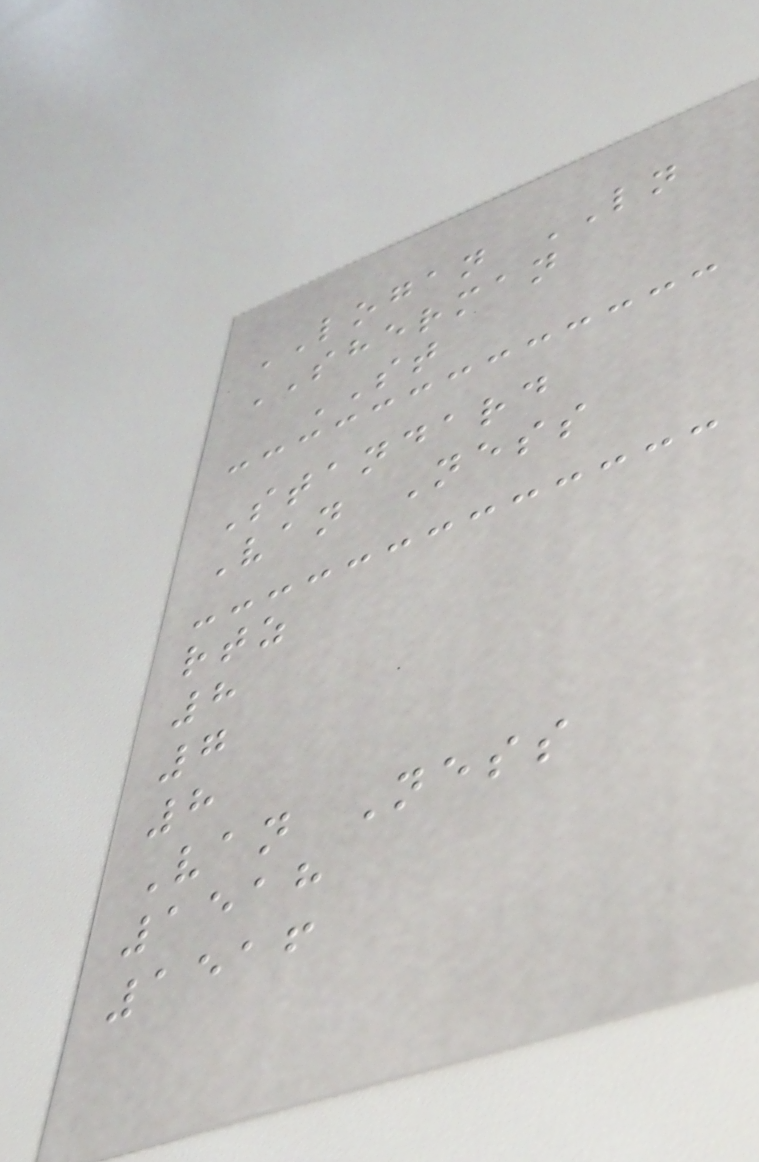LOGAN LN
SHERMAN
ST
Standard
Van Ness
rtz
8
7
8
Van Ness
1518
1516
